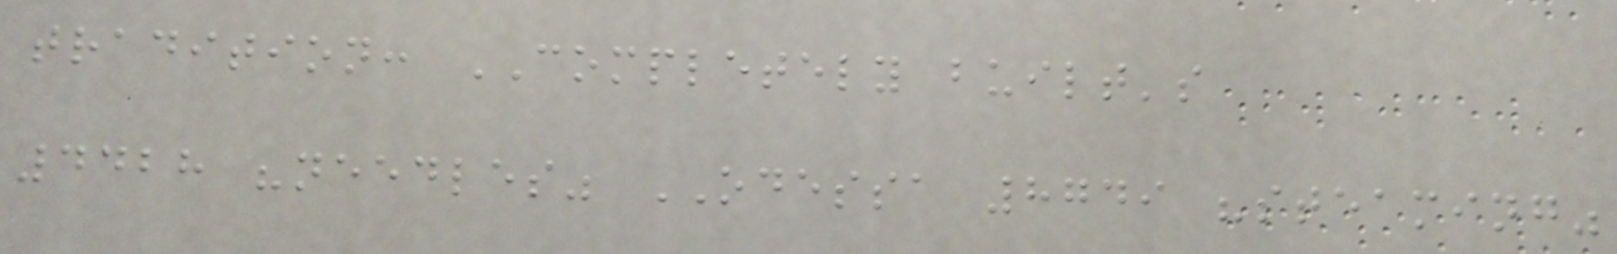tradition: COMPLETELY built's
4428 "needles" ODESSA 8749 "steaming"
